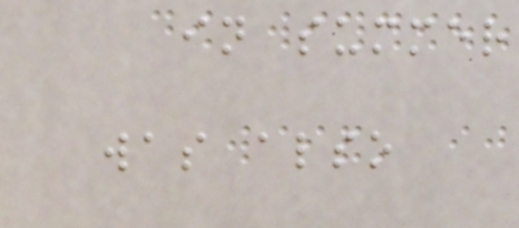in summer
was also
